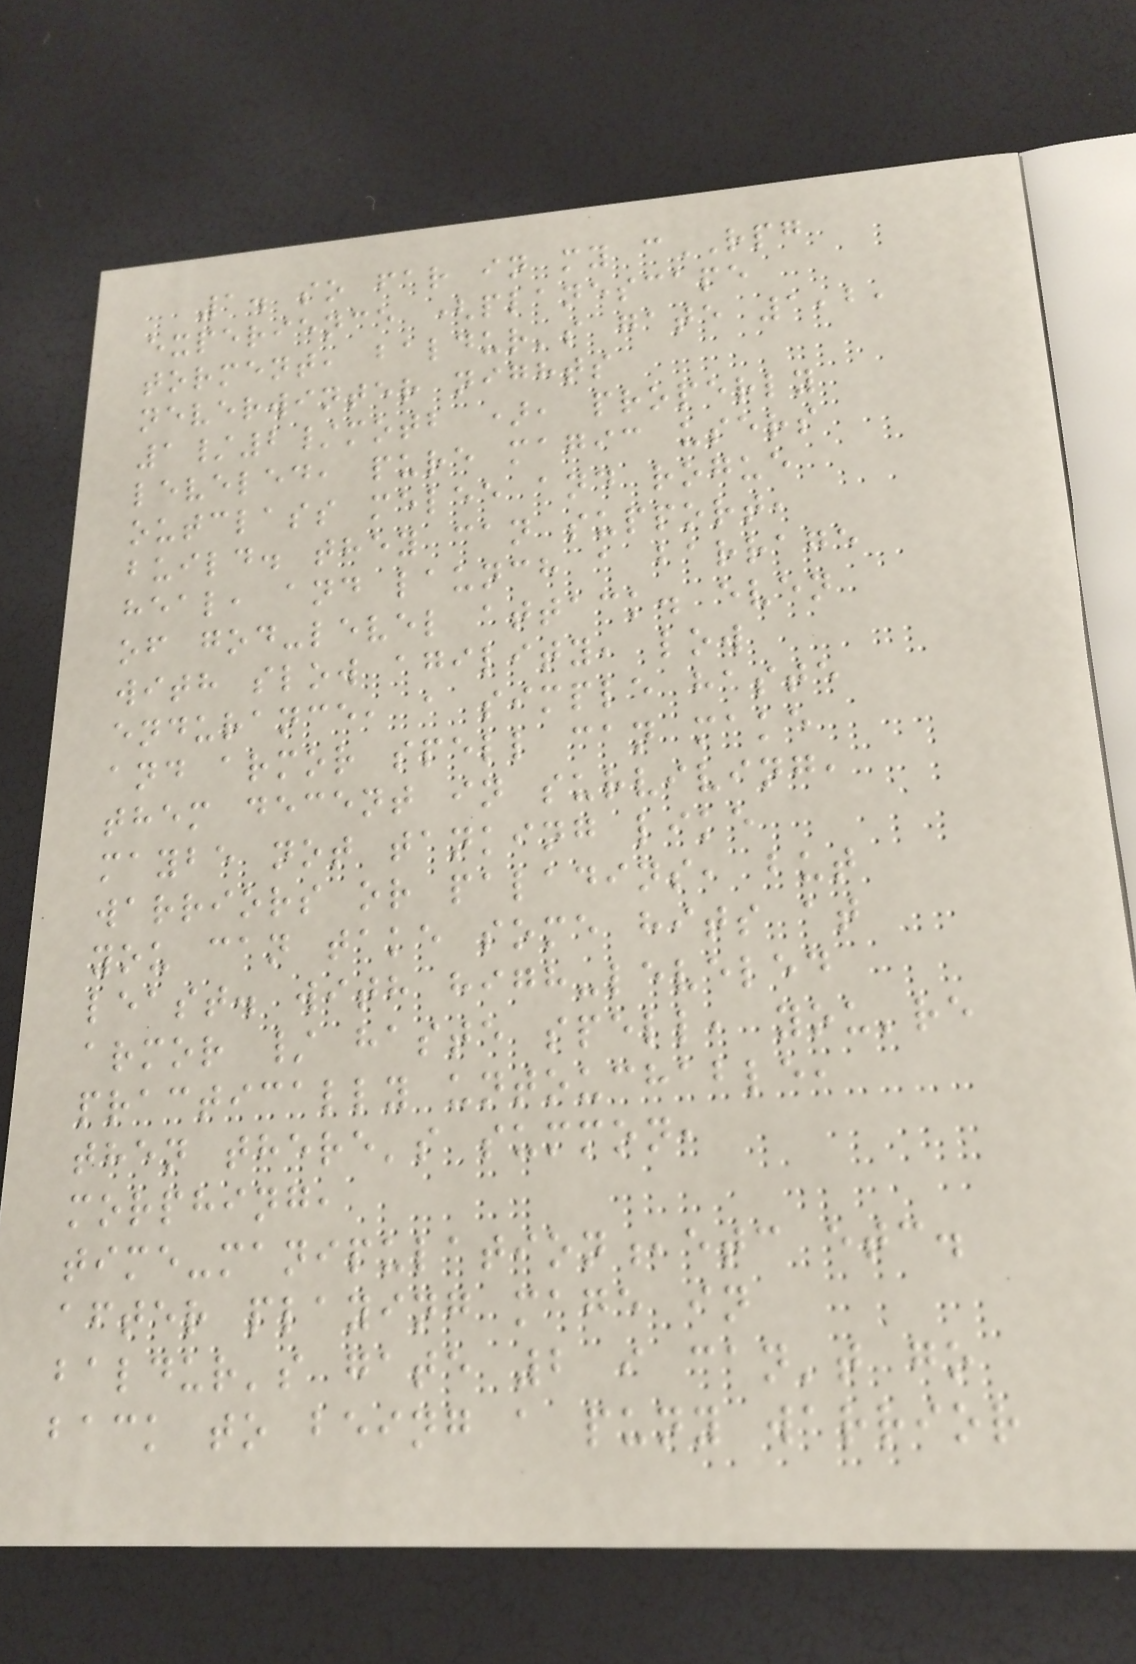1. so far in my cRPG
experience (planescape
torment, baldur's gate 1,2,
neverwinter nights
1/2/motb ), properly
leveled, pure magic users
outclass melee and rogue
build. they can support,
heal, and launch a barrage
of god-level attack. even
with slow agility, low
endurance, a simple haste
and armor spell can make
them decent in surviving,
maybe not tanking like
warriors or paladins, but
you can take some hits at
least. with high-leveled
armor / haste spell, you're
practically untouchable,
then there's summon,
morphing,
time-manipulation,etc etc.
after playing mage in
baldur's gate 2 i can't go
back to being a puny warrior
